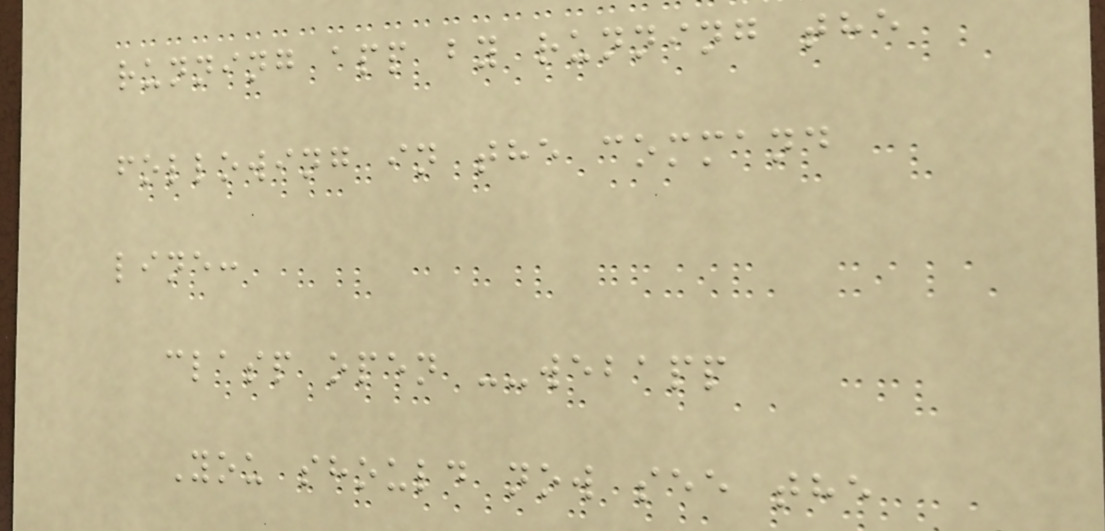running app by running the
following in the command
line:
clasp open --webapp
You should now see the
